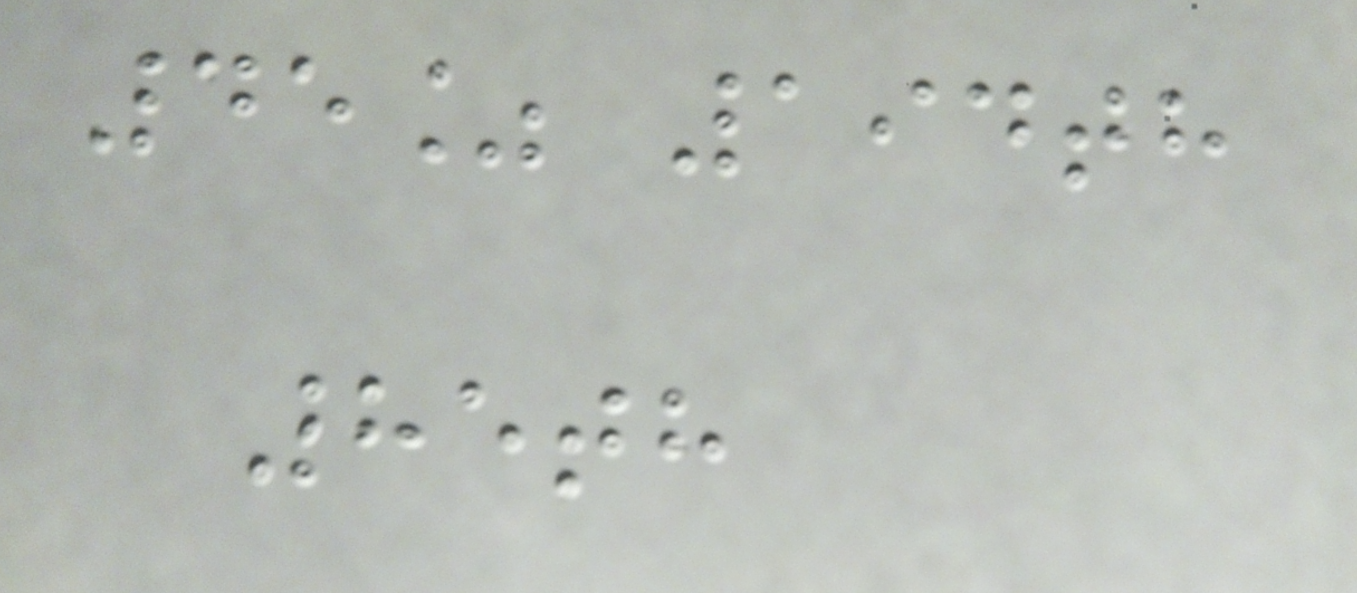45% 194th
85th
